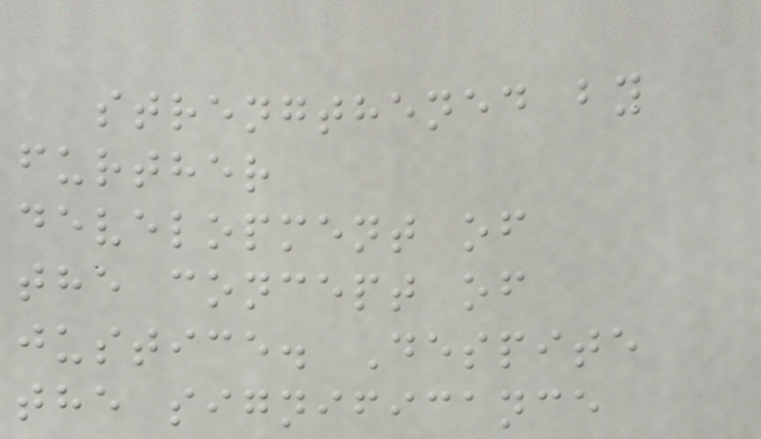strengthened by
further
development of
the concept of
justice. Despite
the significance
